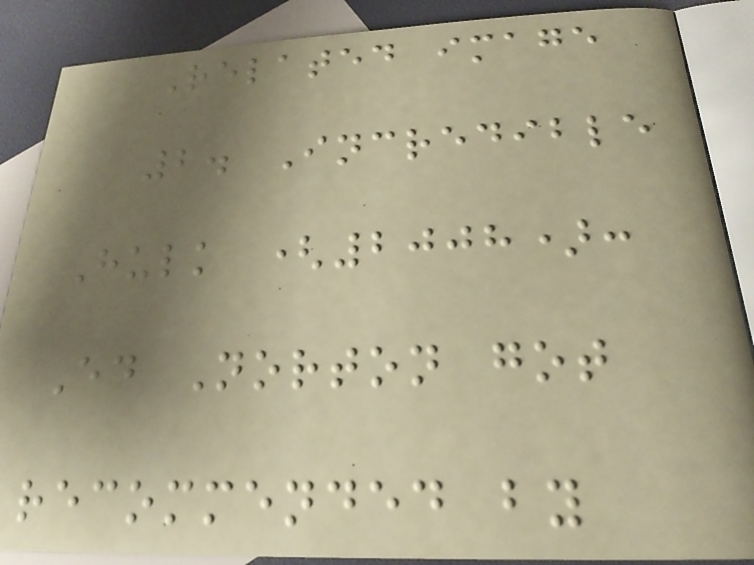Related image
2. Incredible
Hulk (2008):
Ed Norton got
recommended by
